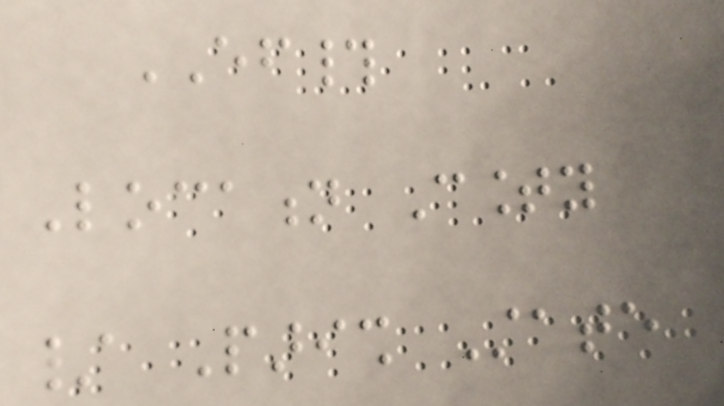EF#
Location County
/ Parish State
